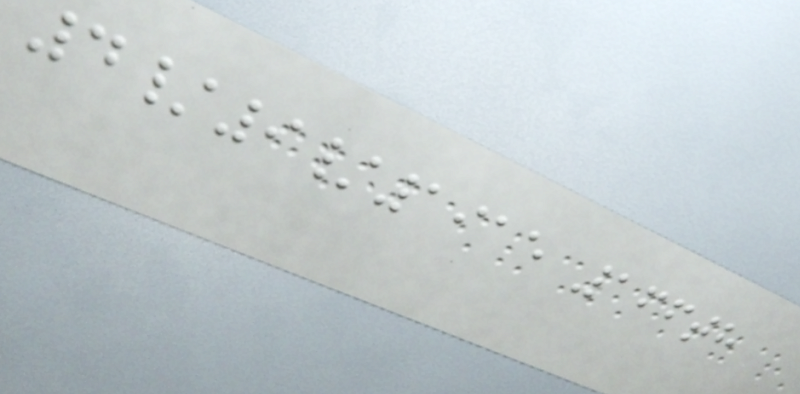4/9/1915 166th
